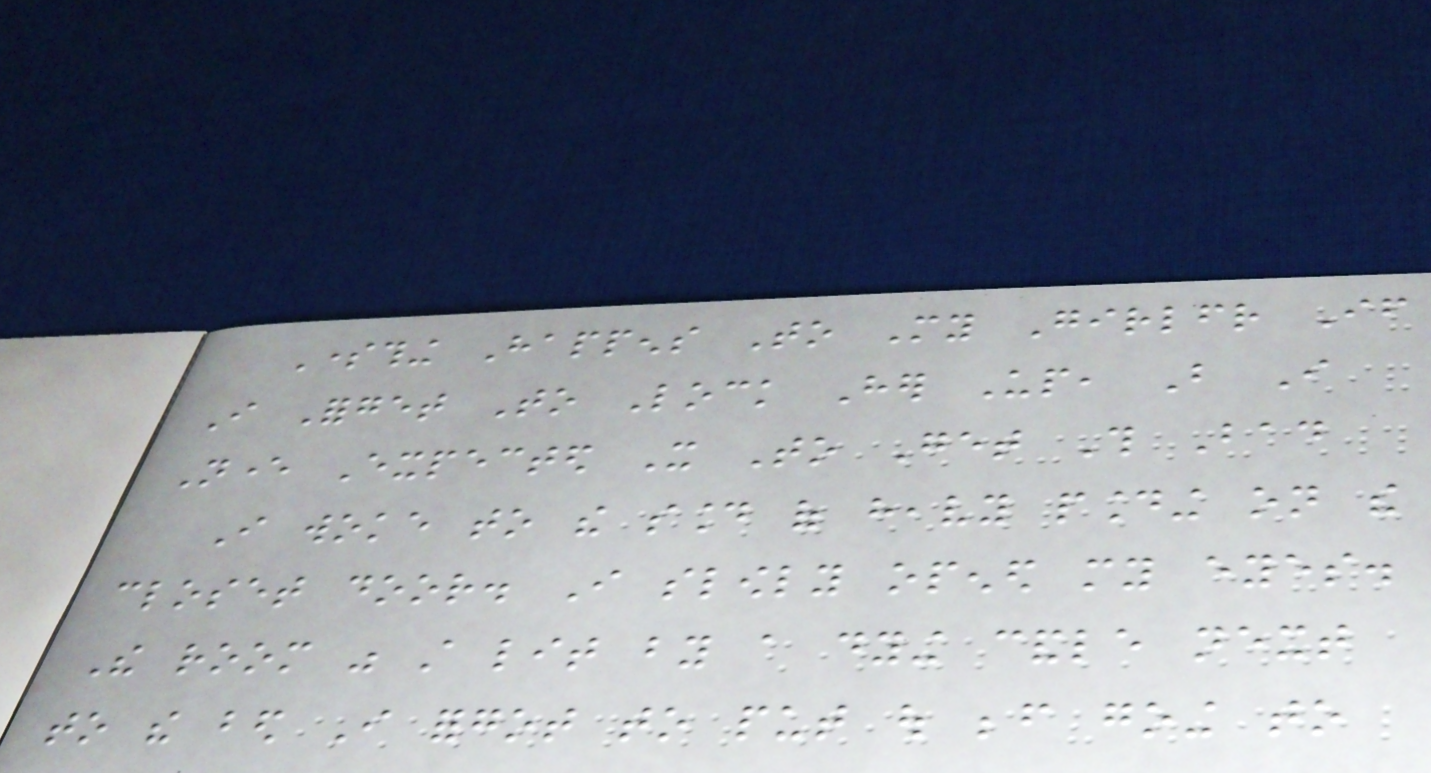Something Happens To My Girlfriend If
I Forget To Lock Her Up, But I
Never Expected It To Get This Bad
I woke to the sound of heavy pounding on the
closet door. I slowly opened my eyes.
The room was still lit by a dying candle next
to the bed I forgot to put out before going to
